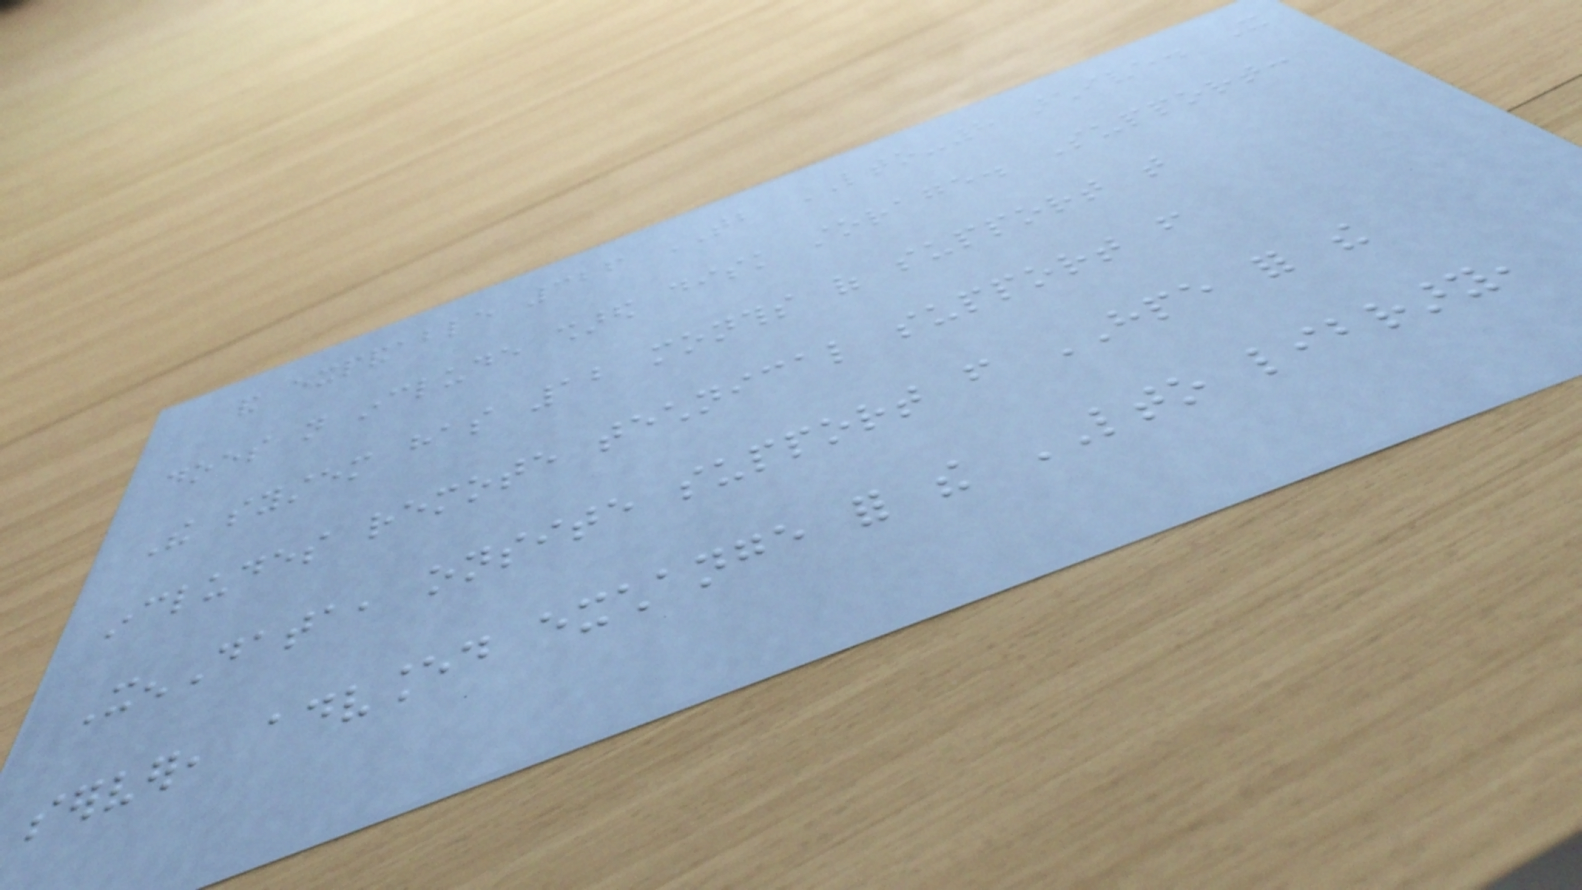and expandable 326 TB LTO-8 archive. It
does not include shared disk storage. Support:
The system has 12 months of support that
includes remote technical support from
XenData, onsite support from HPE for the
server, advanced exchange for the LTO library,
